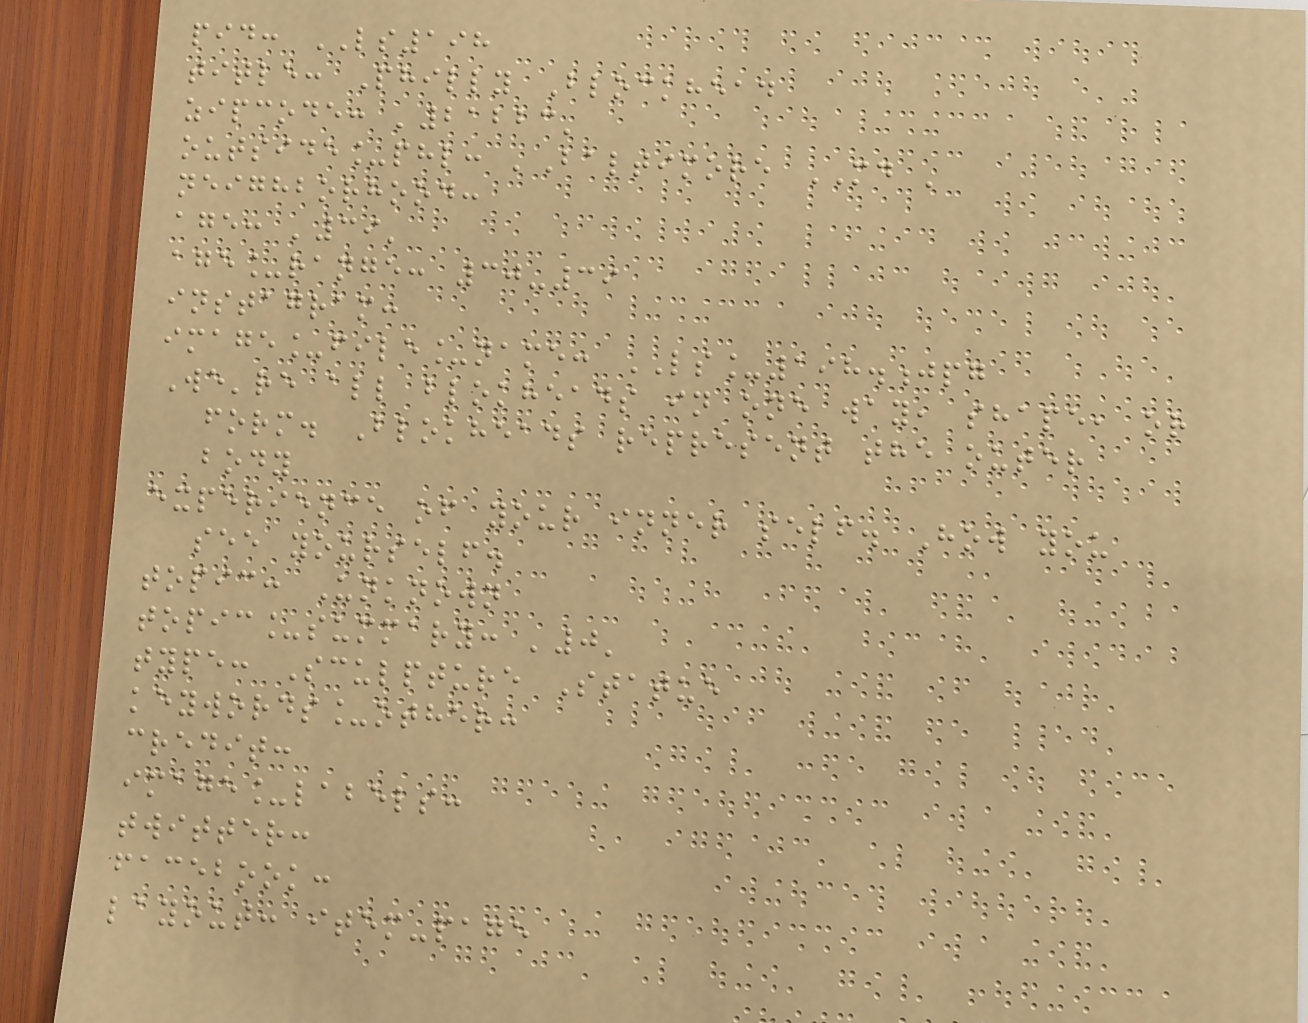pid: LS198
title: Philly Blockhead
zipcode: '21223'
outside_phl: 'Baltimore MD '
neighborhood:
age: '39'
age_range: 30-39
instagram:
image_file_name: LS_198.jpg
We're all blokheads in one way, shape, or
form. Blokheads represent the outer
body
experience of your inner self. How you
see yourself.
topic: Unknown
topic_summary: '0'
type: Sculpture Statue
keywords_other:
credit:
image_labels:
twitter:
facebook:
layout: item-page
